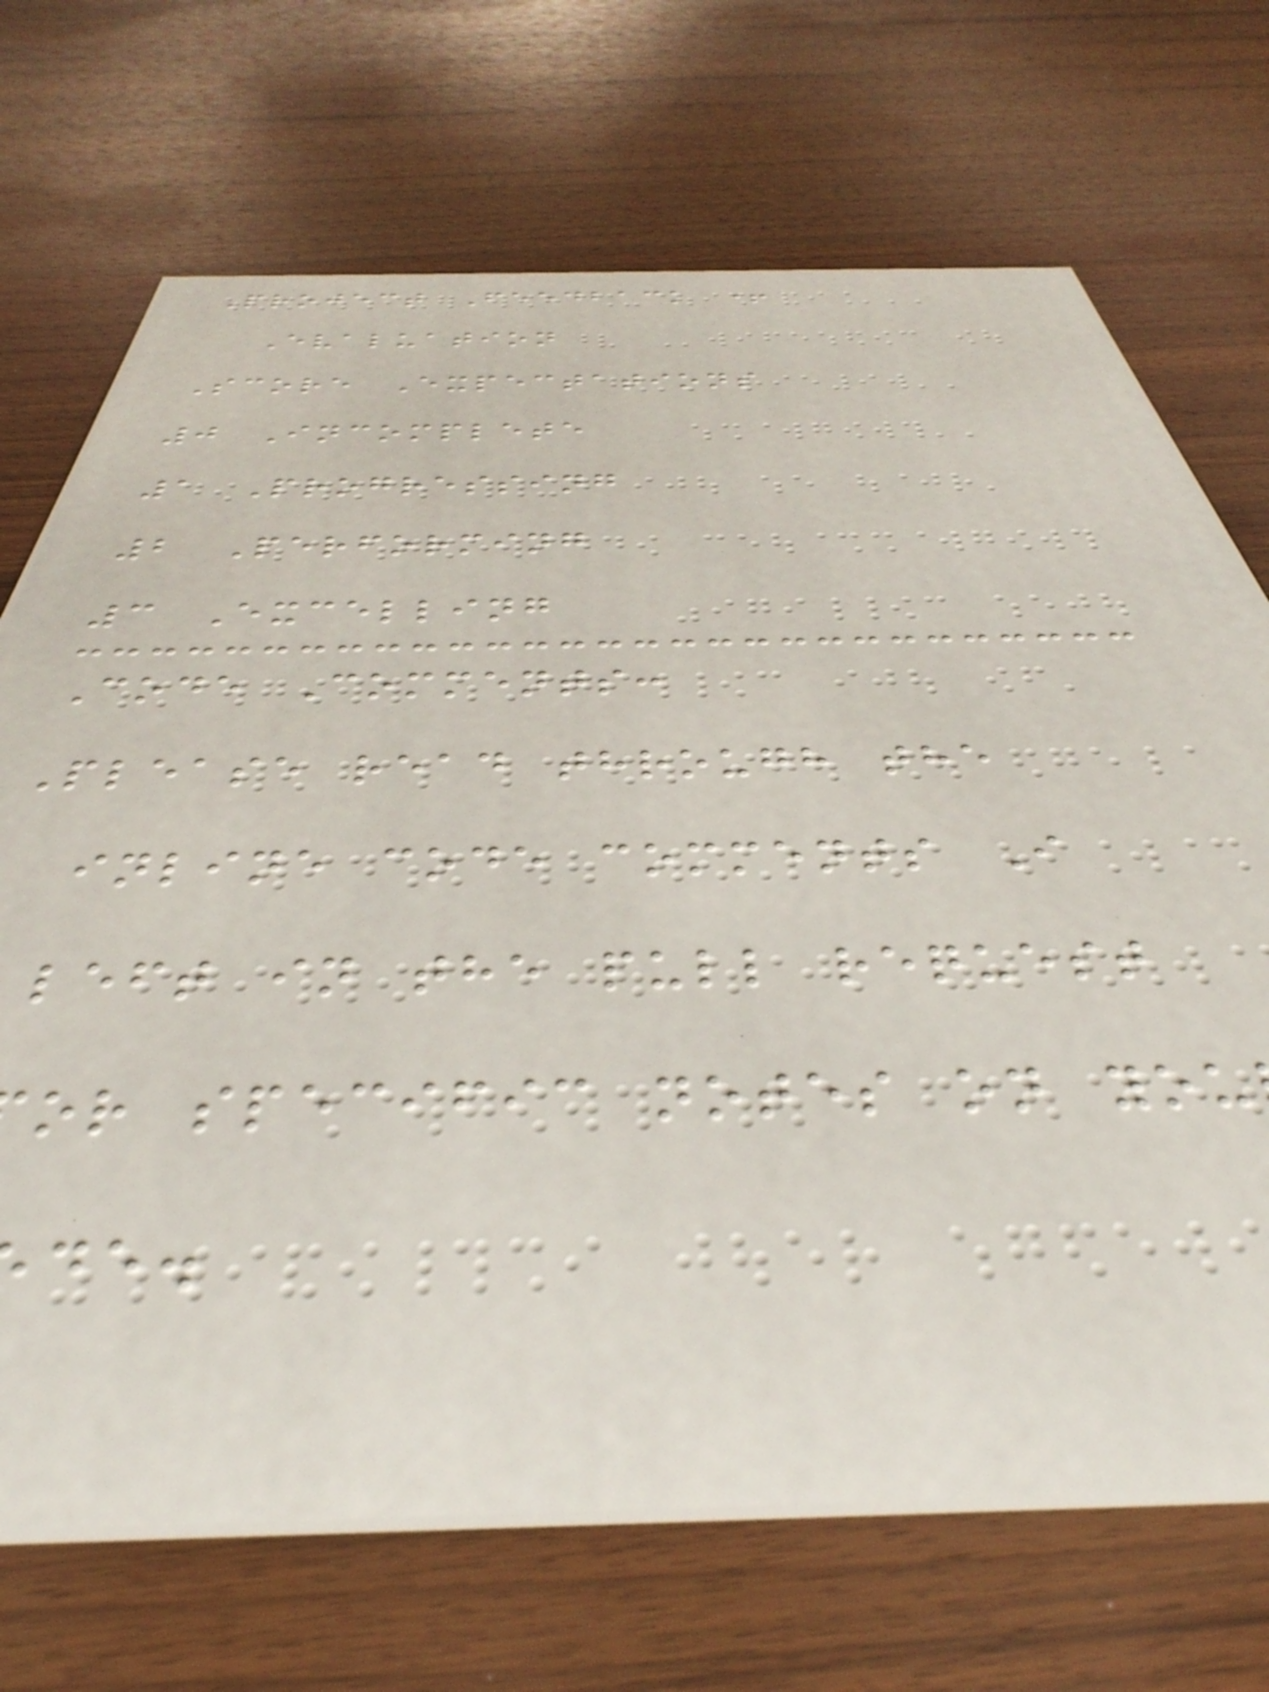Project Feedback +
Evaluation
Score Expectations
0 Incomplete
1 Progressing
2 Performing
3 Excelling
Code Comments:
Please read through the
inline code comments I
left in the pull request
or specific notes on you
